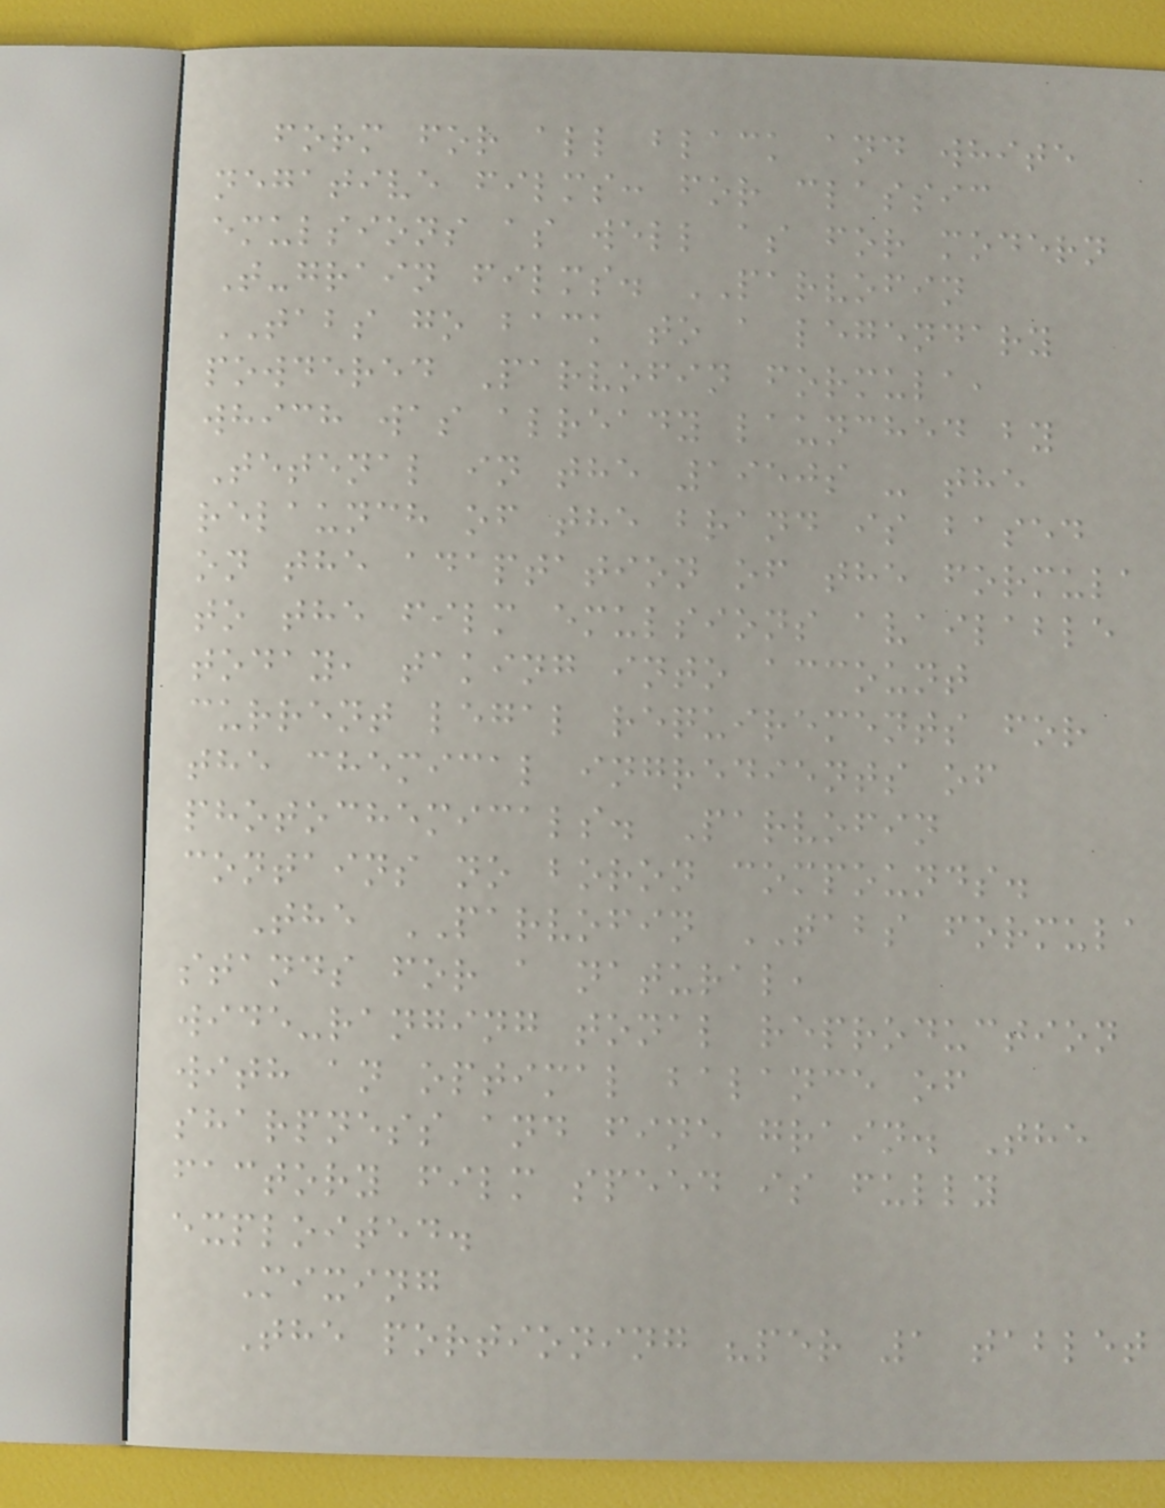form for all black and white
negative films: for classic
emulsions as well as for modern
T-grain films. PARVOFIN
TABS go back to a legendary
powdered Parvofin formula,
which was already launched by
Tetenal in the 1950s - the
relaunch of the brand is based
on the adaptation of the formula
to the film emulsions available
today, taking into account
current legal requirements for
the chemical ingredients of
photochemicals. Parvofin
contains no boron compounds.
The PARVOFIN TABS formula
stands for a natural,
wide-ranging tonal reproduction
with an optimal balance of
sharpness and fine grain. The
factory film speed is fully
exploited.
Mixing
The portioning "per 1 tablet
